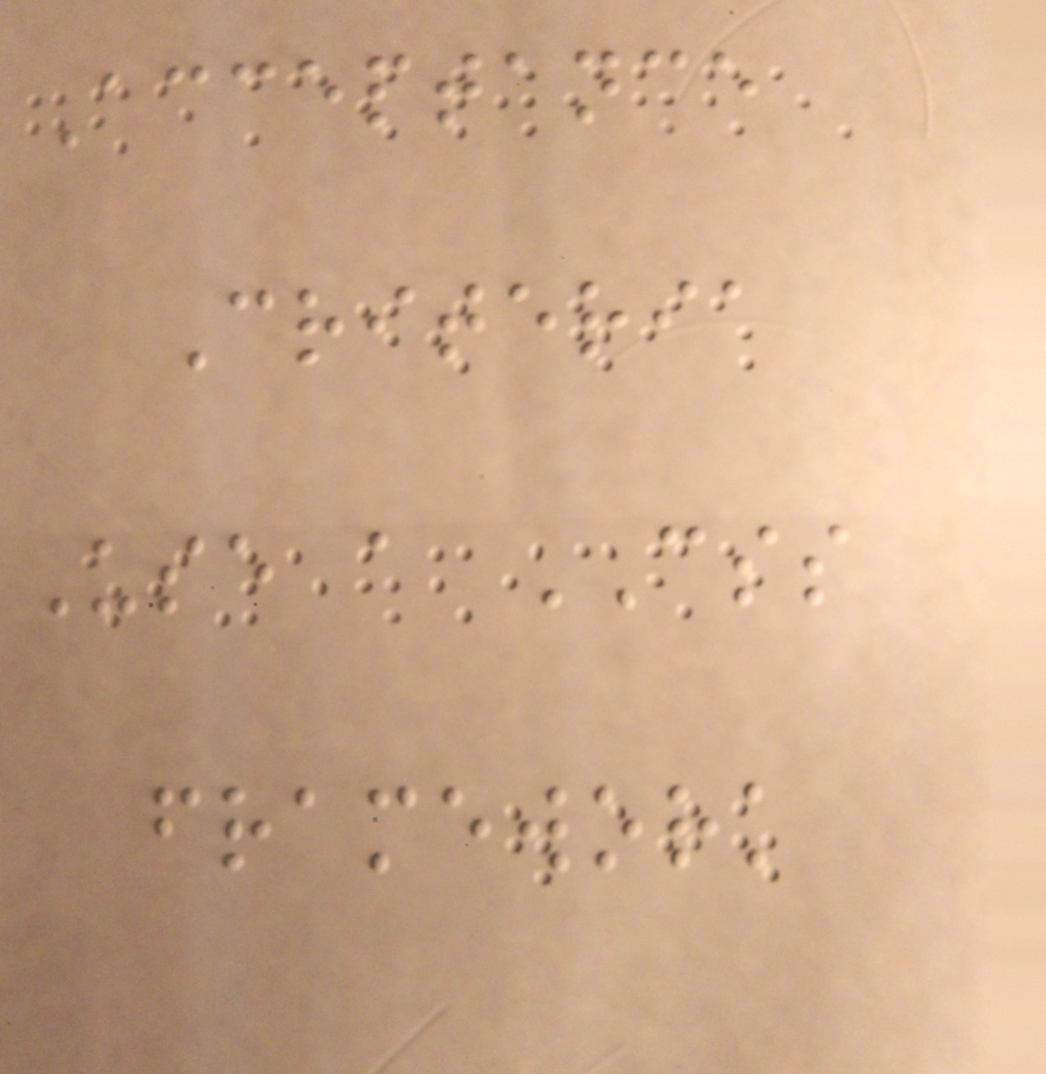Acceptance
Criteria
Use a CSS
framework
